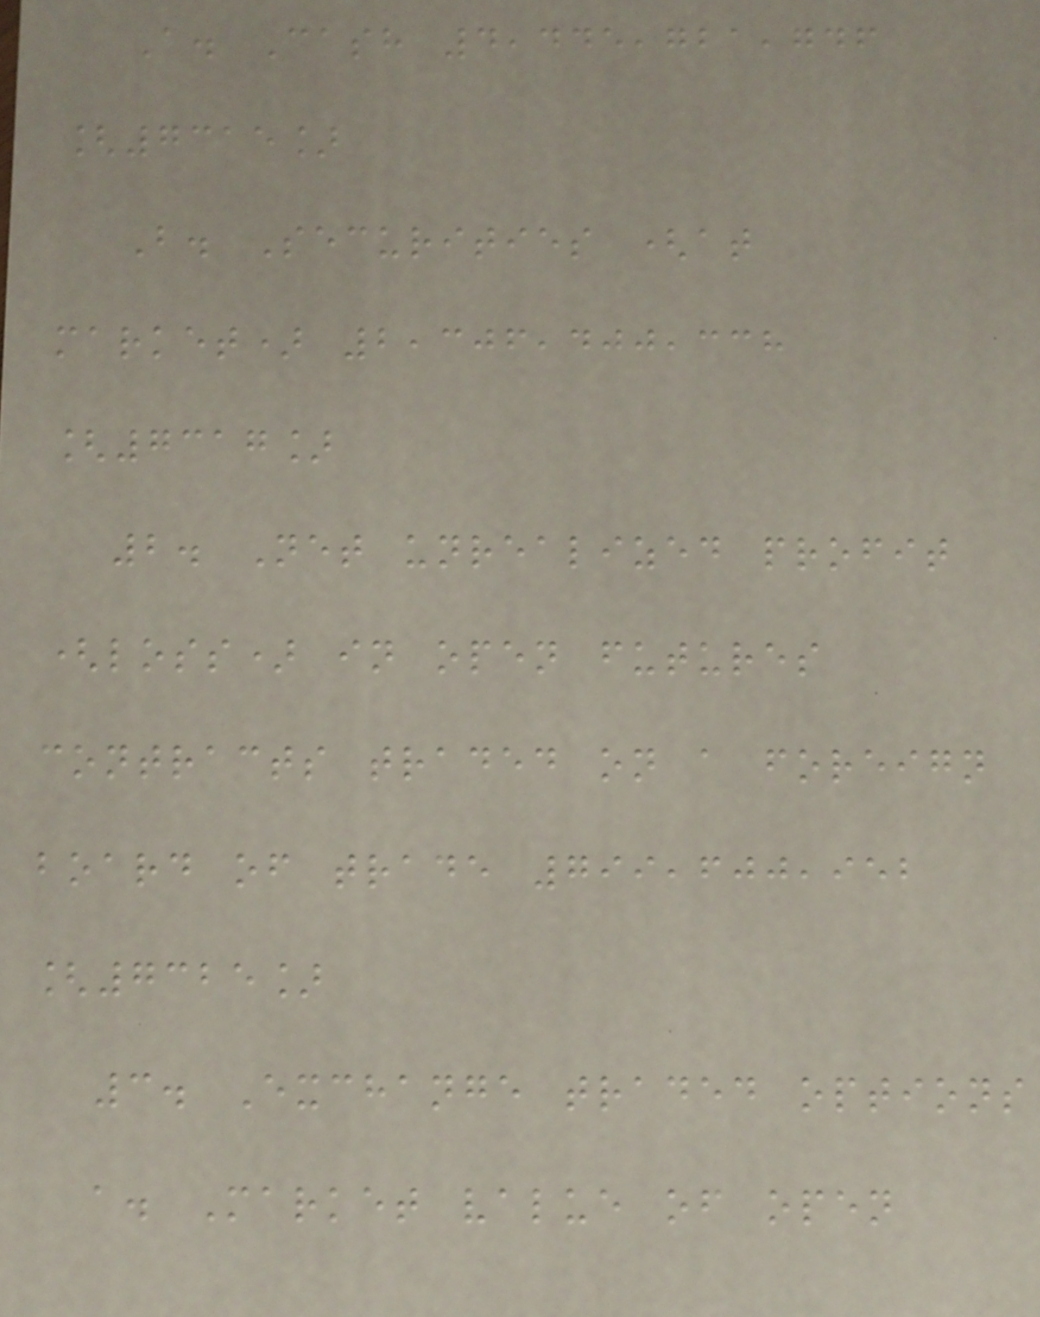A. Cash 4,445,721,746
[7315]
B. Securities (at
market) 2,306,400,338
[7317]
2. Net unrealized profit
(loss) in open futures
contracts traded on a foreign
board of trade 799,600,952
[7325]
3. Exchange traded options
a. Market value of open
